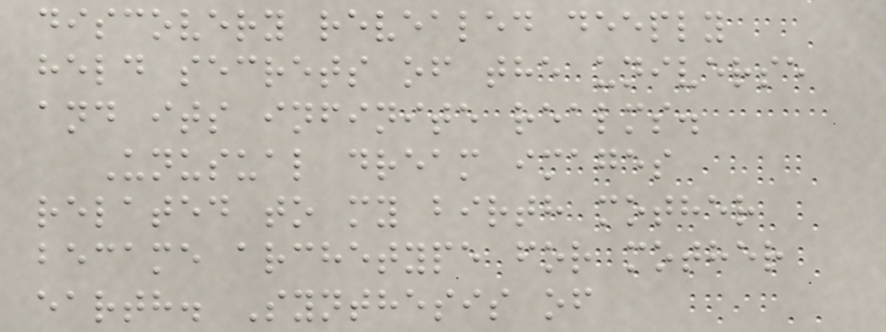discovery revealed deeply
held secrets of the universe
and its infinite realms.
Unusual dream images
related to my birth mother
became archetype for mother
earth. Synthesis of
